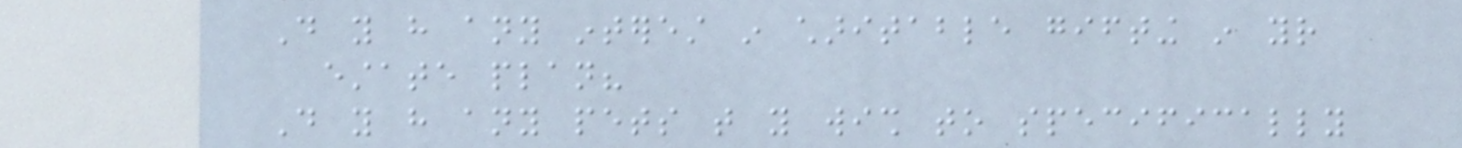Do you have any interest in charitable gifting in your
estate plan?
Do you have any pets that you wish to specifically
